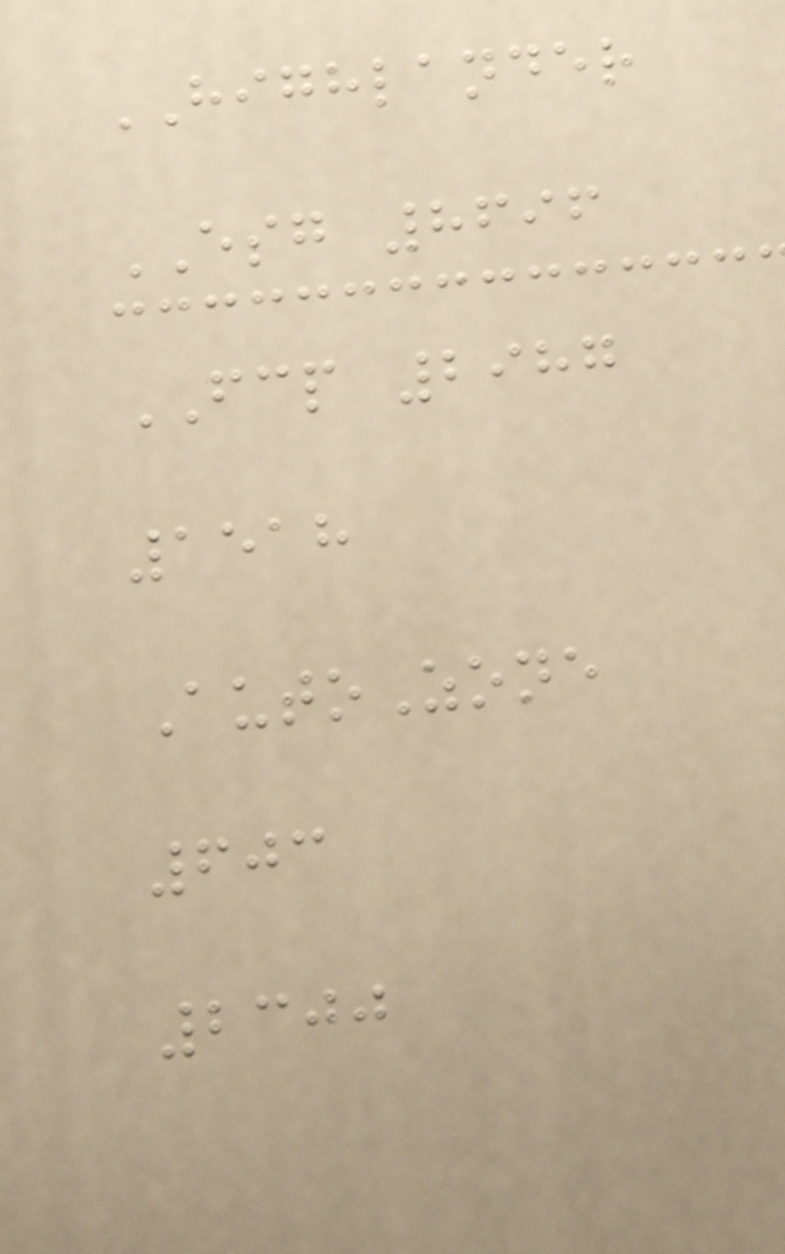HIGHLANDER
ESG 8696
FCP 2987
1518
AutoZone
603
2300
